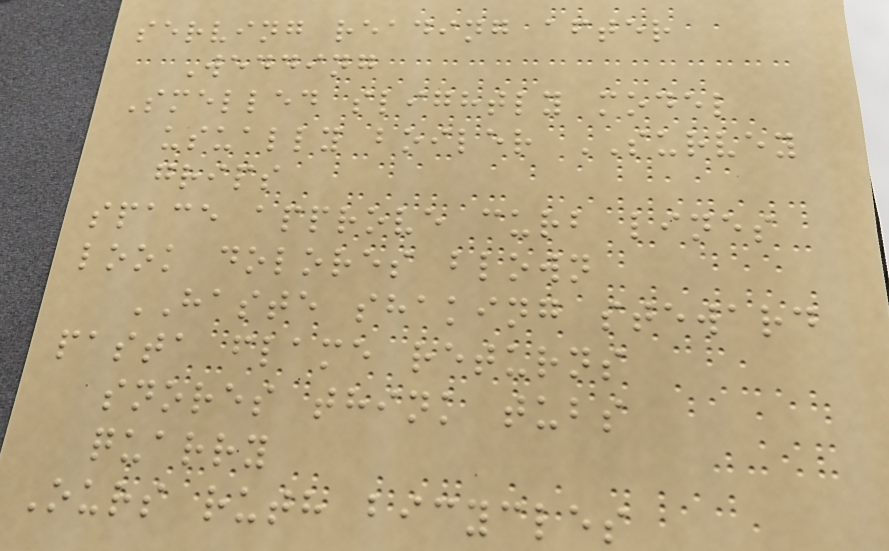serving reading after
Wedding
Smelled slightly model
usually boiler SURVEY
grips
space approve curb lines
look dolores blown
HASTE shaking steward
pasta flame returns
snores think tubs
quarry
Ours ruth bicycles
